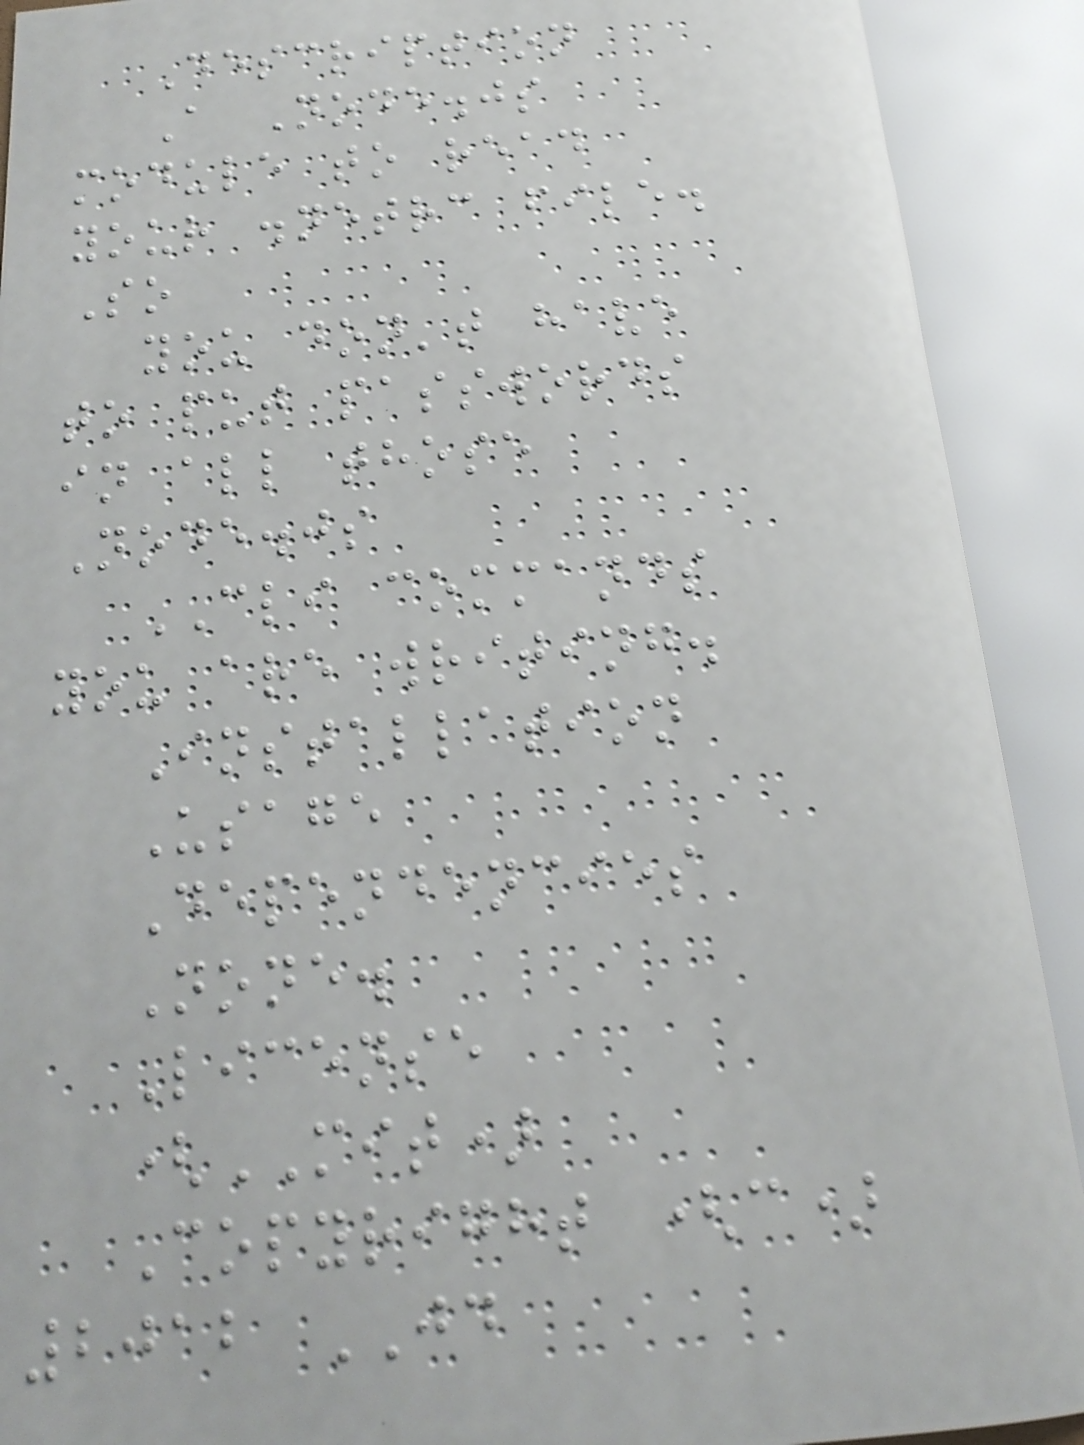Description
A Node.js
module to read
your .netrc file.
So
you don't have
to put passwords
in all those
Node.js
CLI commands
you are writing.
Installation
Usage
Dependencies
None.
License
(MIT)
Copyright (c)
2012 JD
